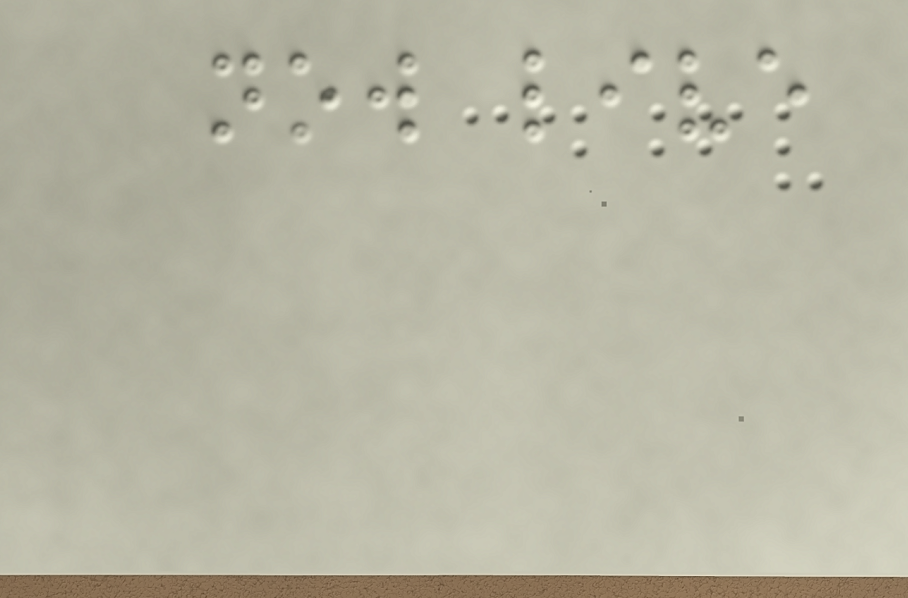now live
